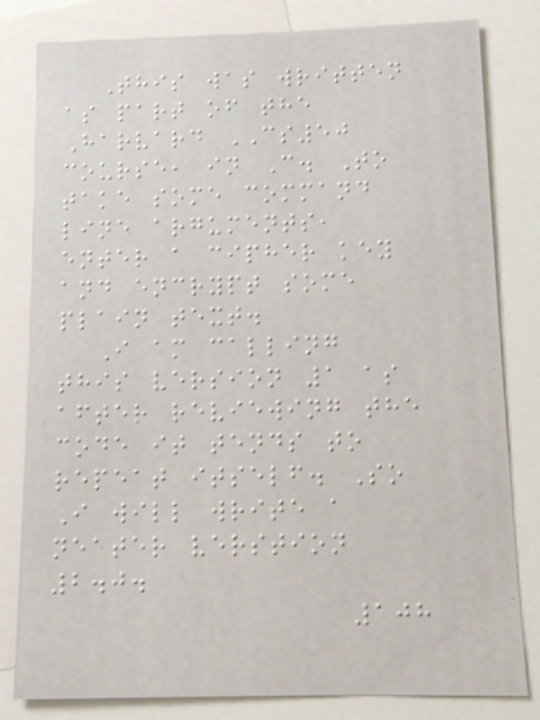This was written
as part of the
Harvard CS50
course, in C. To
take some command
line arguments,
enter a cipher key
and encrypt some
plain text.
I am calling
this version 1 as
after reviewing the
code it tends to
repeat itself. So
I will write a
neater verstion
2.0.
108
